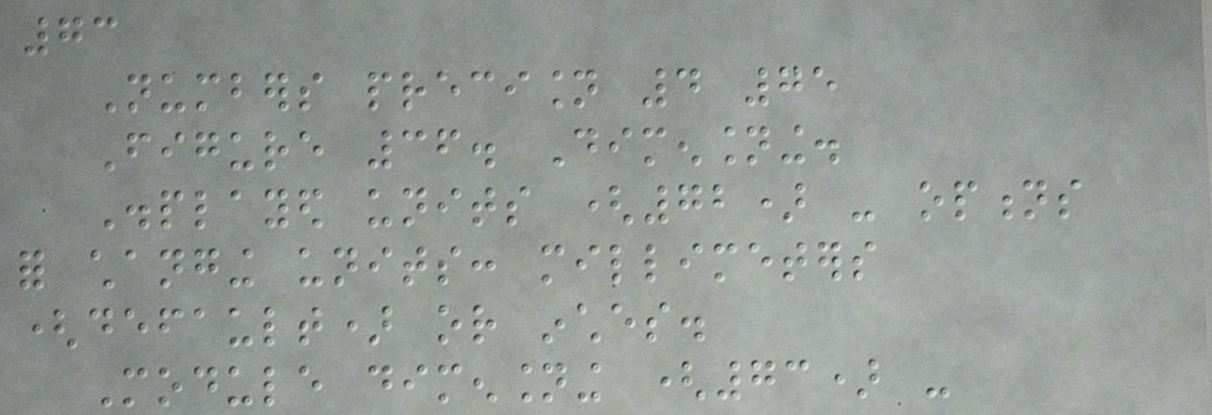73
Numbers precision 4 75
Figure 36. Dimensioning.
Displayed units (72) - options
for changing units: millimeters
(default) or inches.
Module dimensioning (73) -
